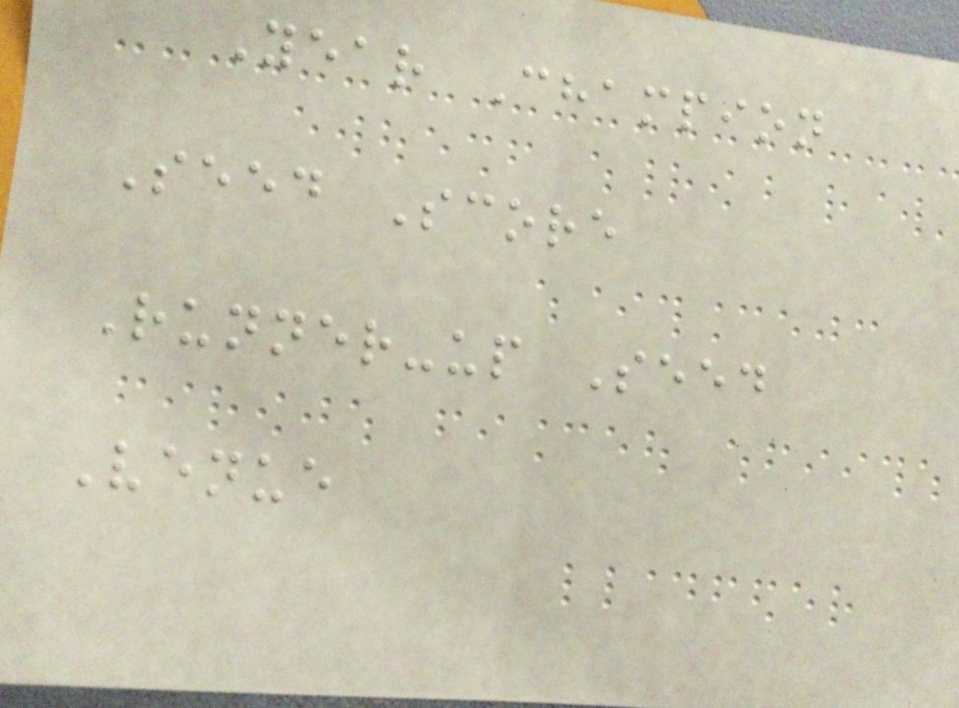Year Champion
Seed Score
Runner-up Seed
Venue
